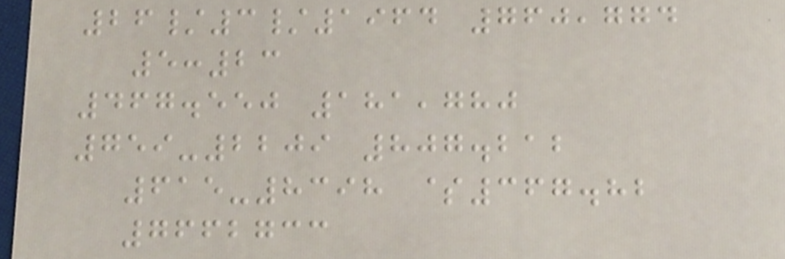26/3/1964 760,774
5:23
467.550 181,780
759-2209 807.212
615-8398 $367.82
7662733
